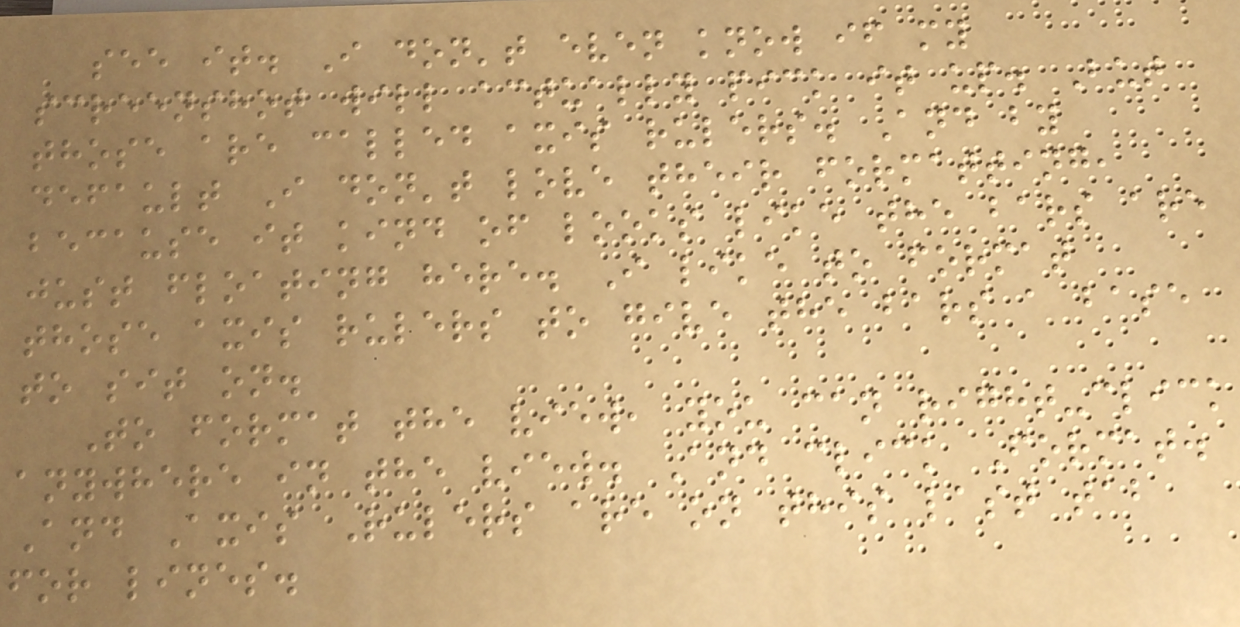see it. I don't even know if my
screenshot will actually pick it up. But
those are called axis rulers. And by
default I don't love their formatting,
because it kind of looks like the bars are
just floating here. I like to format
those axis rulers to give the bars a base
to sit on.
To format the view, you can right-click
anywhere in the view. And click Format.
And Axis Rulers are on this last tab
for lines.
